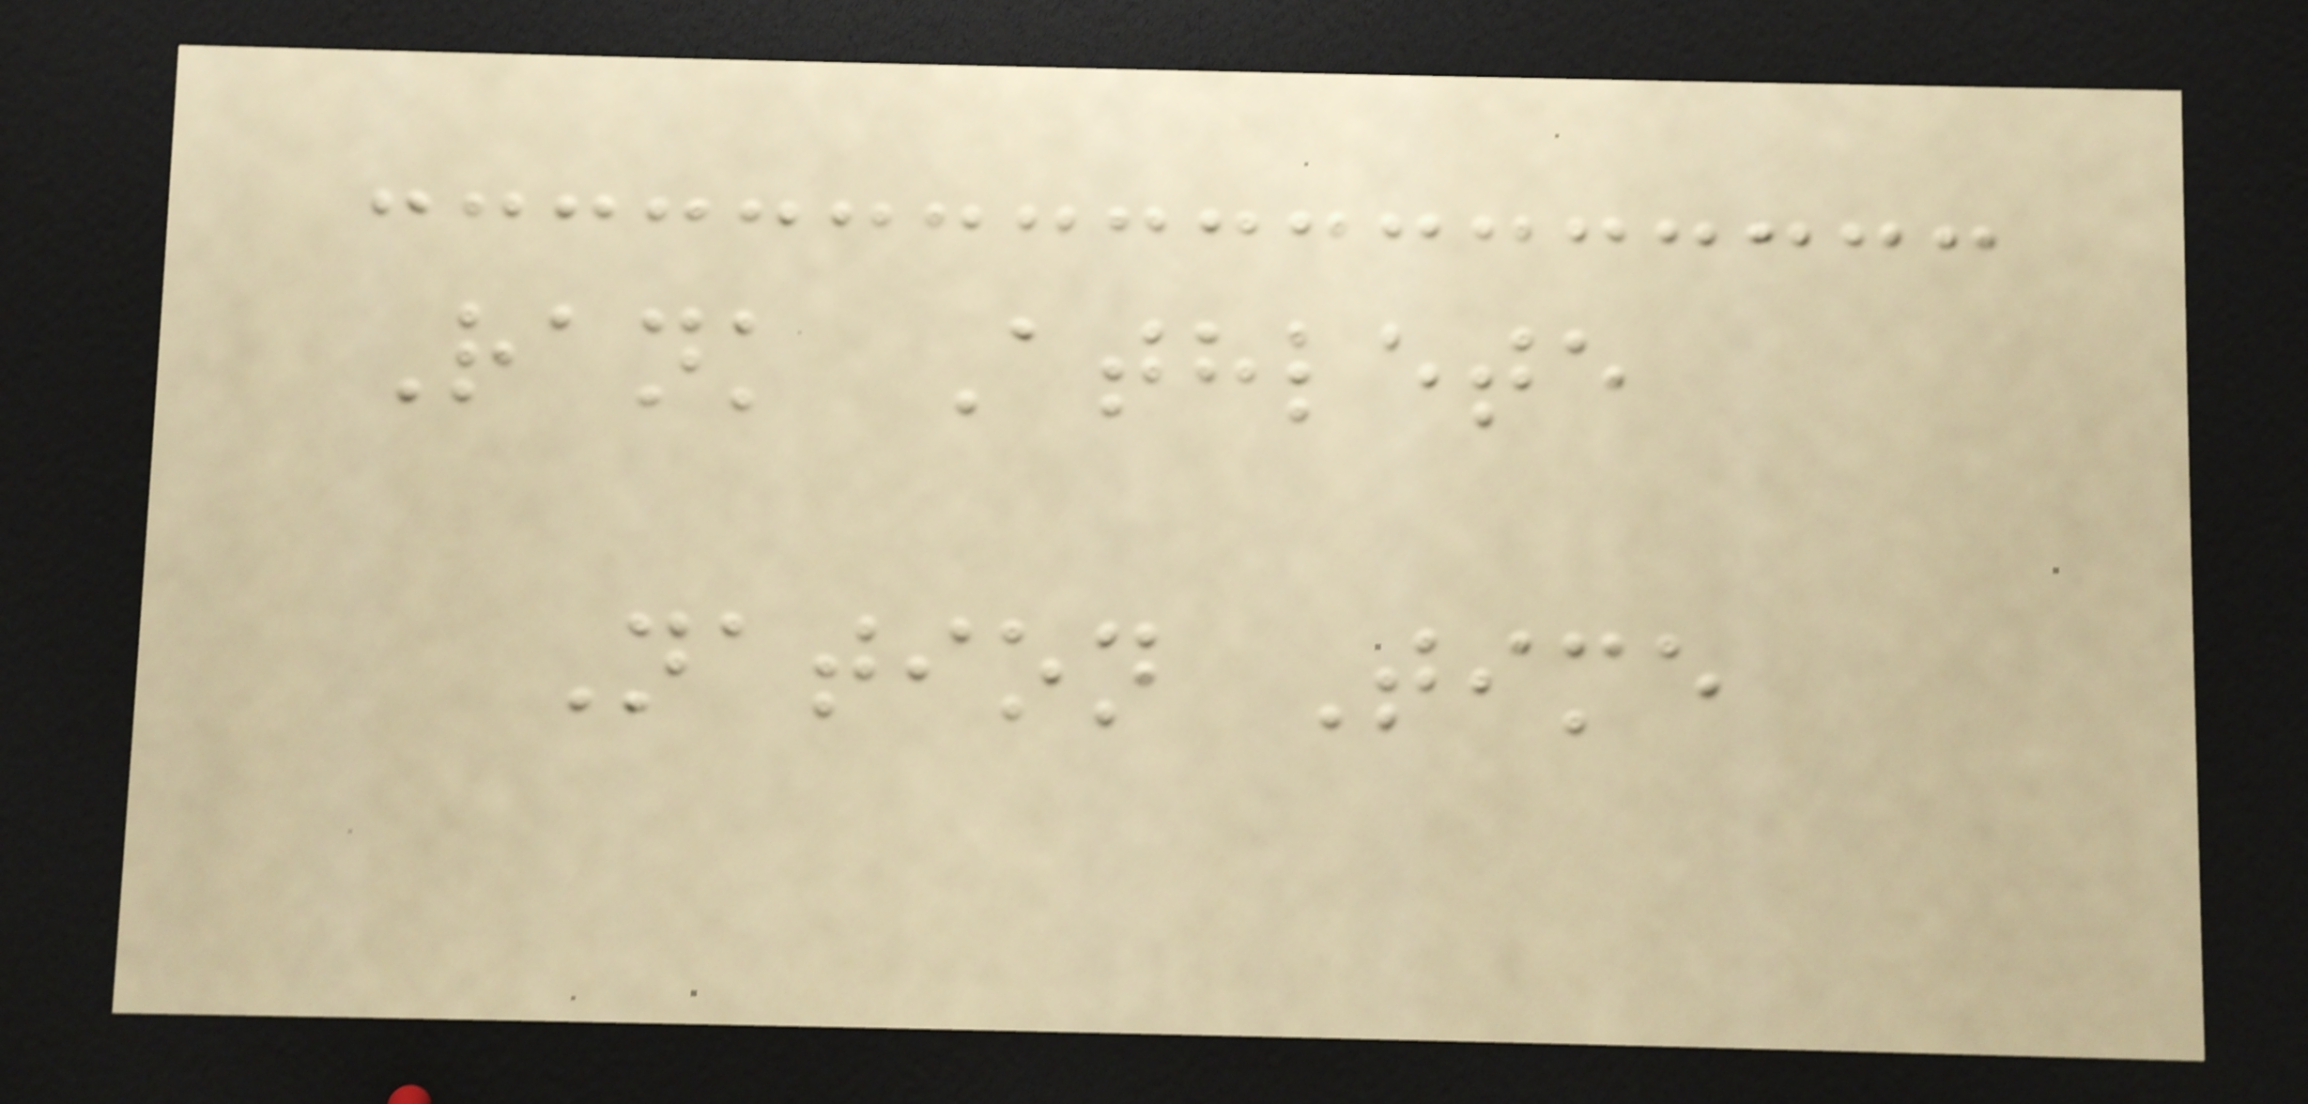Rank Athlete
Nation Time
